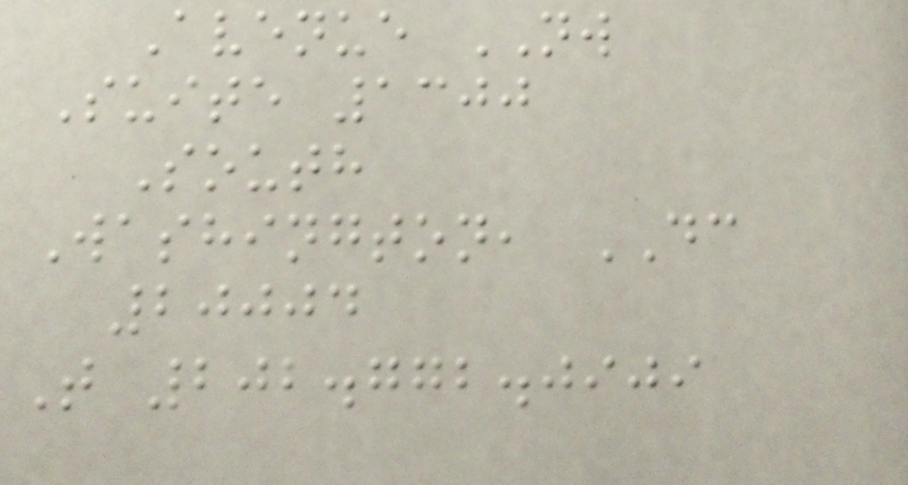Avenue NW
Suite 1300
South
Washington, DC
20004
T 202.772.0909
